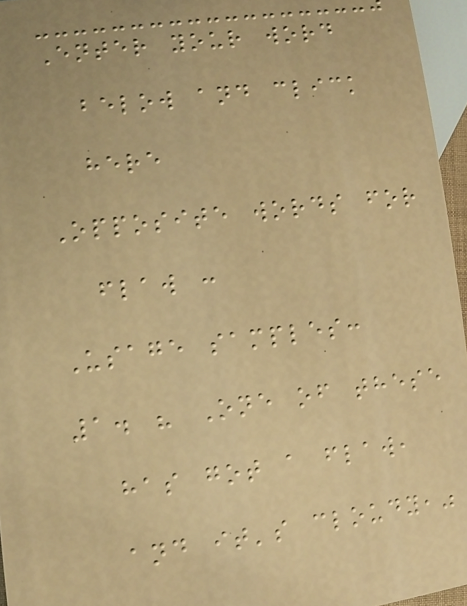Enter your word
below and click
here
Opposite words for
flaw :
Usage samples:
1. " One of these
has got a flaw,
and it's cloudy,"
